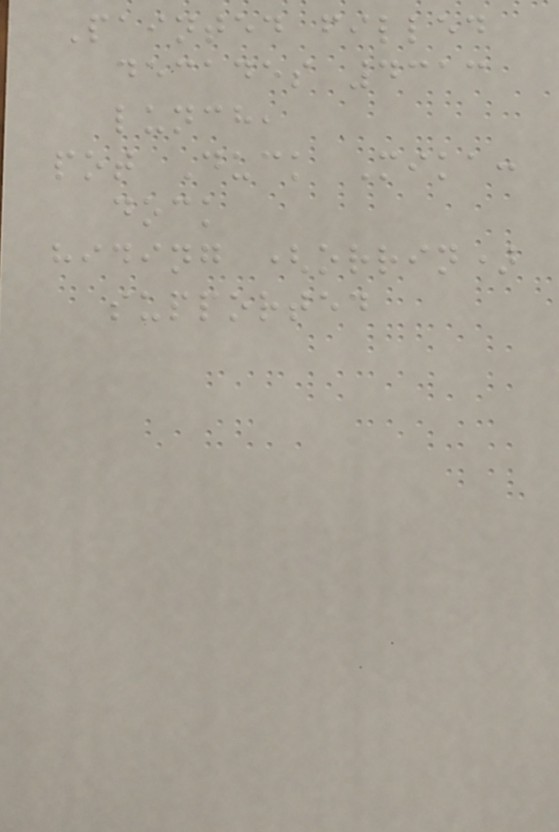Painted filled
decades 4313
lunch,
pot Duck Mika:
dock
hiding (orrin)
supported
